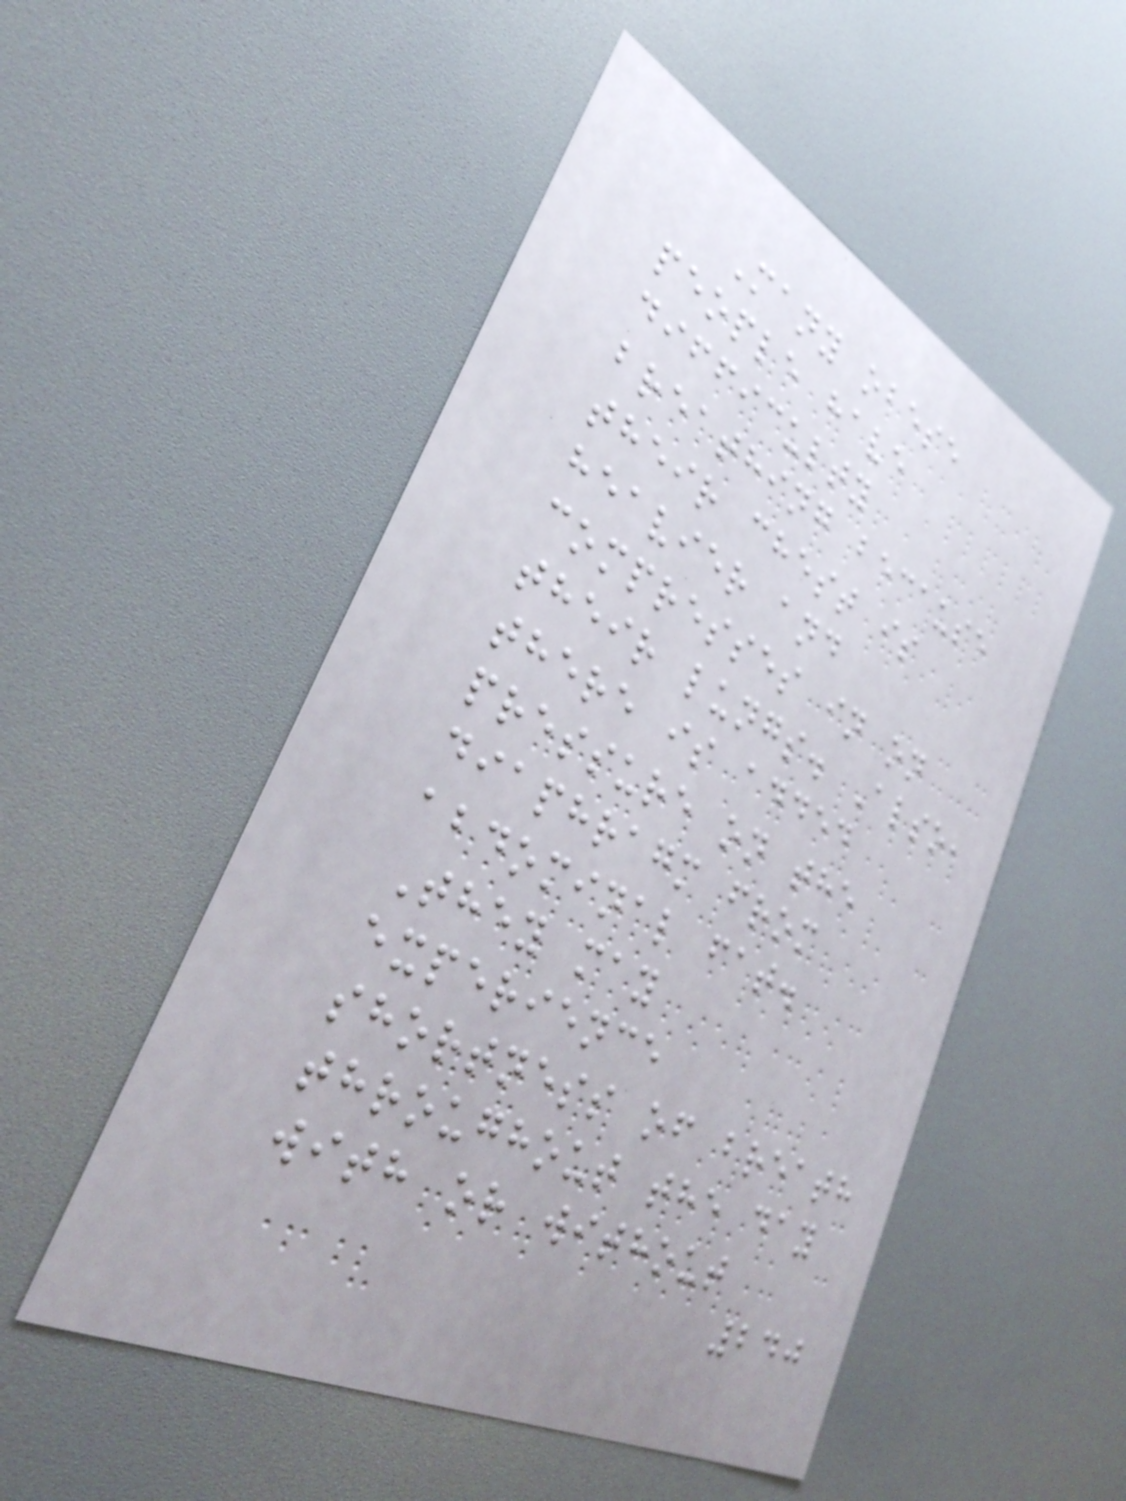Many obese
people have
difficulty
breathing because
their chest is
heavier and
compresses in on
their lungs. Also,
there is added
pressure on the
diaphragm from
abdominal fat.
They may
experience
shortness of breath
throughout the day
with or without
240
